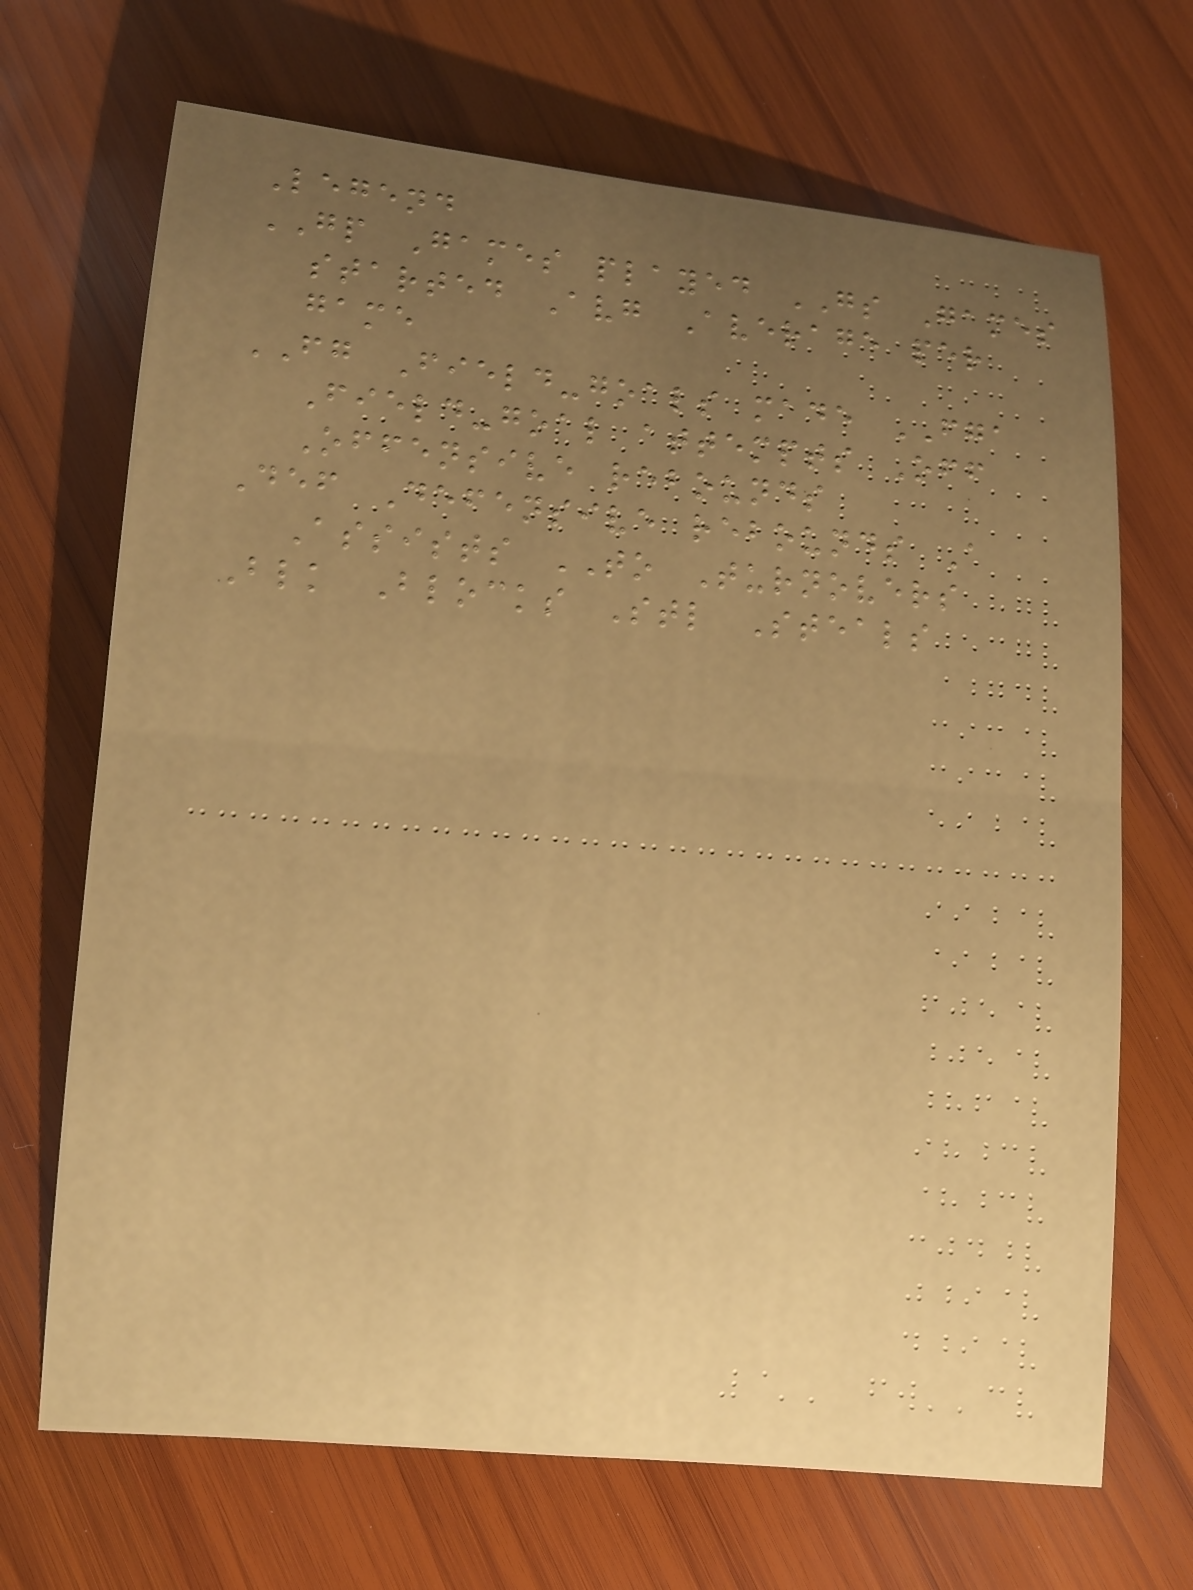Legend
GP Games played GS Games
started Avg Average per
game
FG Field-goals made FGA
Field-goal attempts Off
Offensive rebounds
Def Defensive rebounds A
Assists TO Turnovers
Blk Blocks Stl Steals
